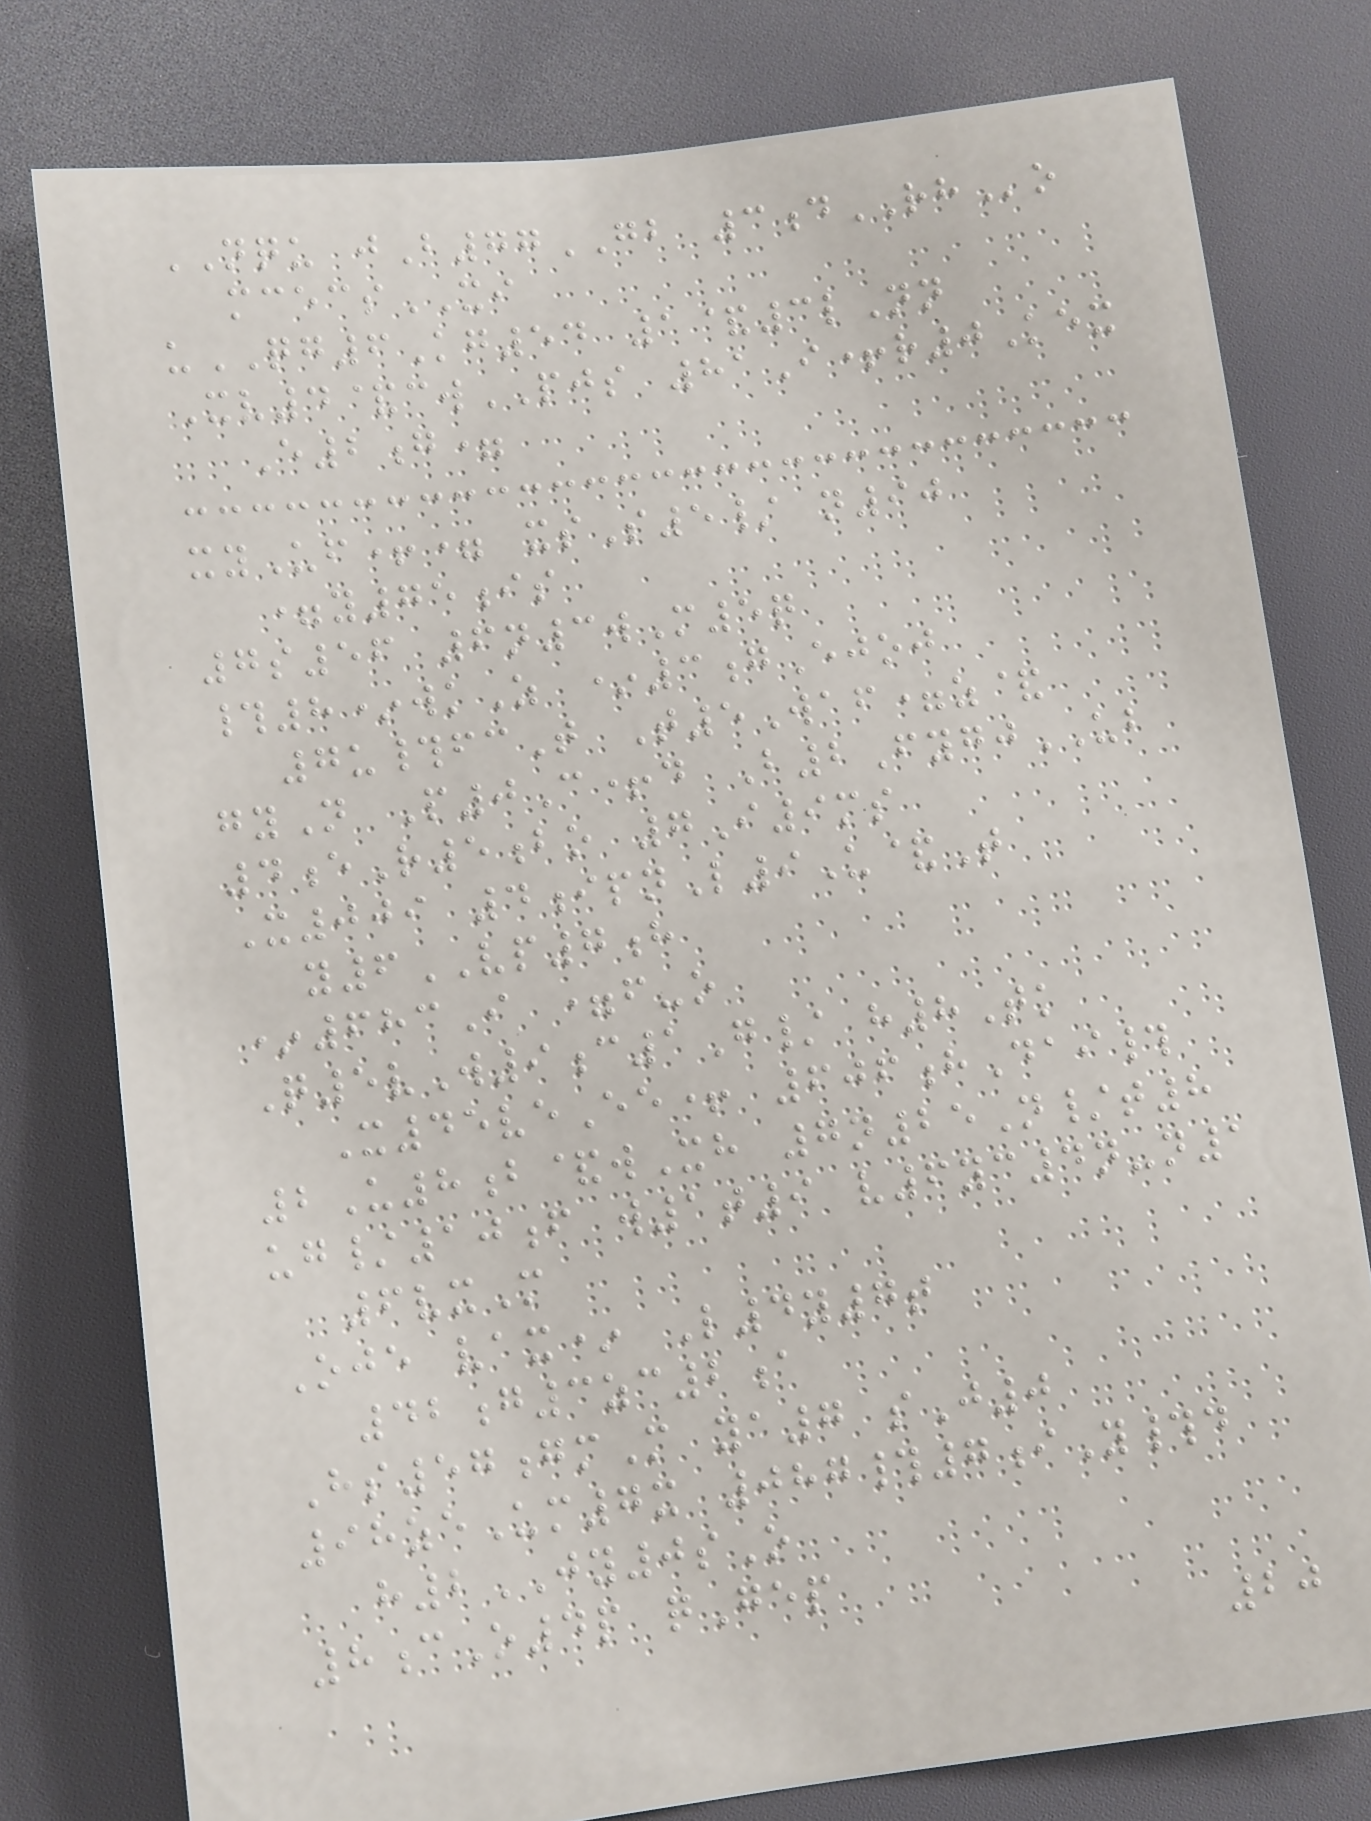NQU jB77GB 3dRHo
mcecsXI
uQG6Kg54 1&3lNn
Xv4&cwPJS 81I+r0Kex
E2g=
xyUf+= xsS5/ n90
=y75is
7s56 6n3wM5q
#8*wkZ *3gEjoj
7u#fcT T5Waf=z&
gyN P0C+d B2FygjUB
4eR5bo 7I9ms
X009 4ipnL9U&T
y6VP7h
*683I =f-o
Q5vW9c1G/ h8Tk
X45veEe+ 606hDai#
2U8b&wXh 7n25N/t8
ug/10f w1t9 v6yc4n-n1
6vxM
Oje vax* L4y7t
42g3zc2a
Hs57gmM ya7 sJ0
98zeUm7x 087#7iY#d
h2JY0sO
8cO4p qGep
20
